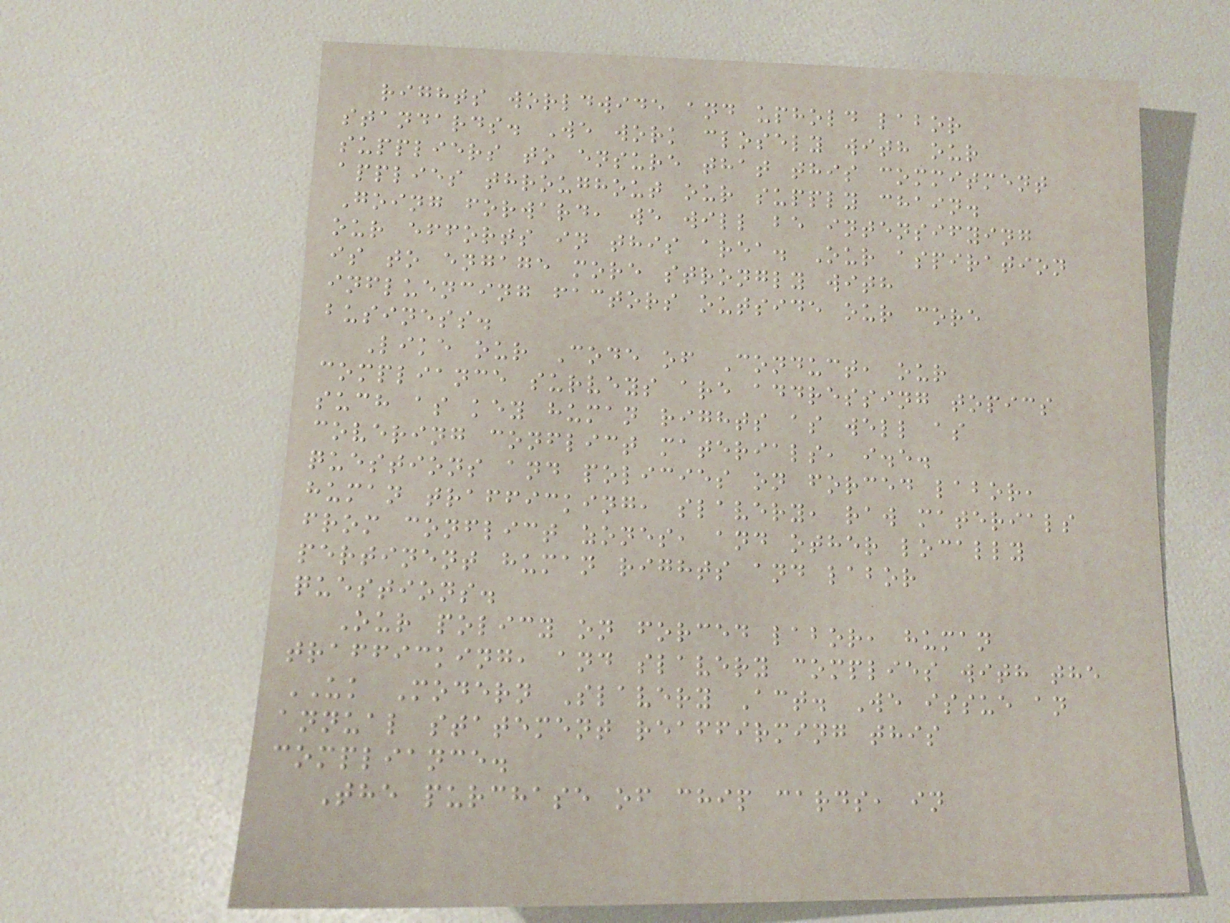rights worldwide and uphold labor
standards. We work closely with our
suppliers to ensure that this commitment
applies throughout our supply chain.
Going forward, we will be intensifying
our efforts in this area. Our aspiration
is to engage more strongly with
influencing factors outside our core
business.
Like our Code of Conduct, our
compliance surveys are addressing topics
such as key human rights as well as
covering conflict materials, i.e.
questions and policies on forced labor,
human trafficking, slavery, raw materials
from conflict zones, and other locally
pertinent human rights and labor
questions.
Our policy on forced labor, human
trafficking, and slavery complies with the
UK Modern Slavery Act. We issue an
annual statement reaffirming this
compliance.
The purchase of chip cards, in
